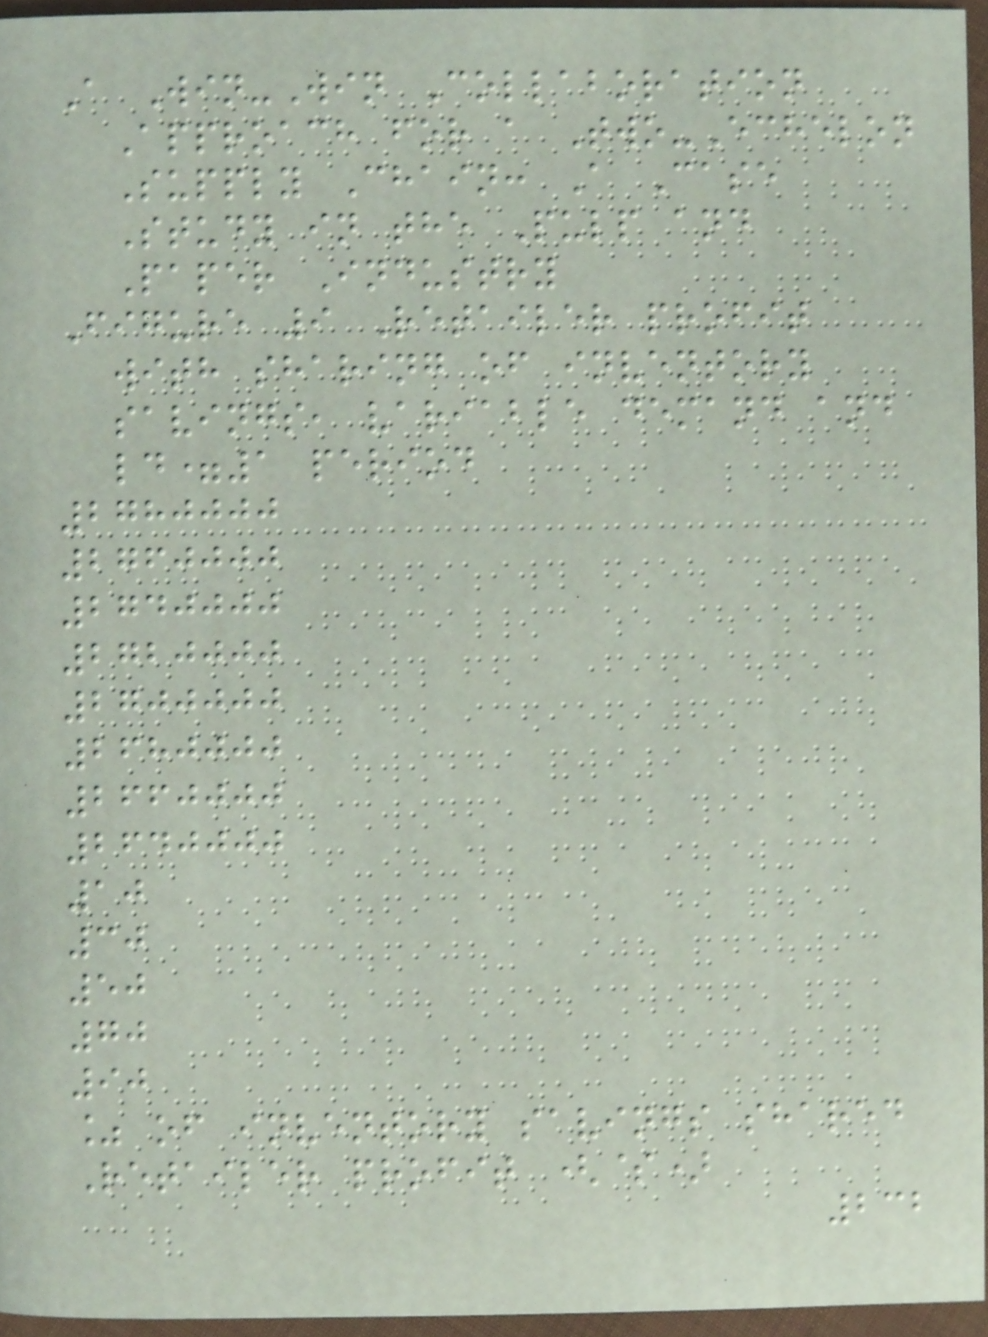A Win-Win Collaboration
Approach for a Two-Echelon
Supply Chain: A Case
Study in the Pulp and
Paper Industry
Figure 9 Retailer profit
with sharing of inventory
savings, variable demand and
ld=1 period
2780000
2760000
2740000
2720000
2700000
2680000
2660000
2640000
10
30
50
70
90
% of inventory savings shared
Retailer profit ($)
232
